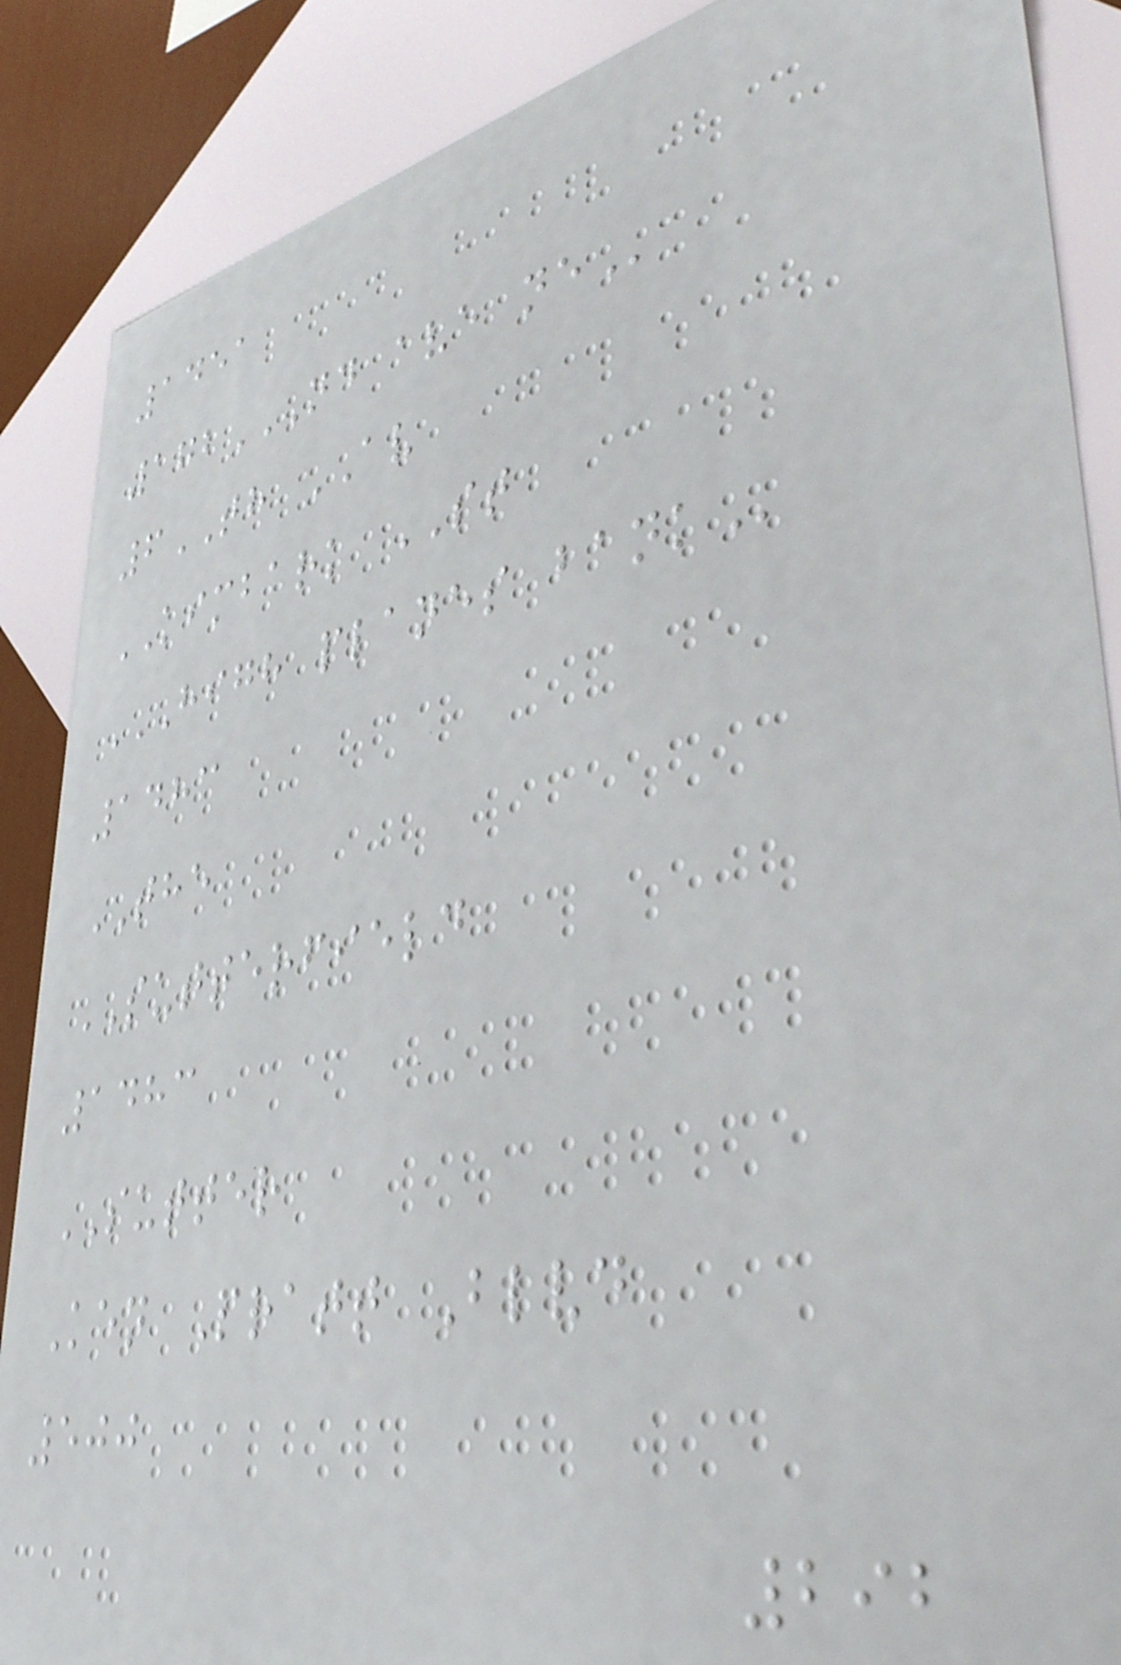1451
172ND AVE NE
6TH AV
KIMBARK ST
HIGH PLANES BANK
1483
THE
SUTTERFIELD
1483
SUTTER
Ken Pratt Blvd
500
292
